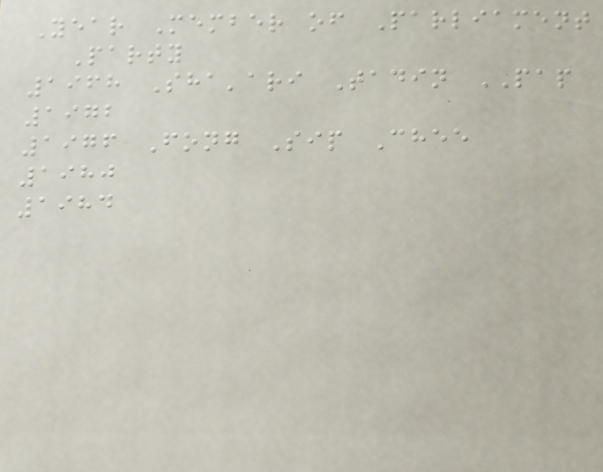Year Member of Parliament
Party
1968 Sha'ari Tadin PAP
1972
1976 Fong Sip Chee
1980
1984
